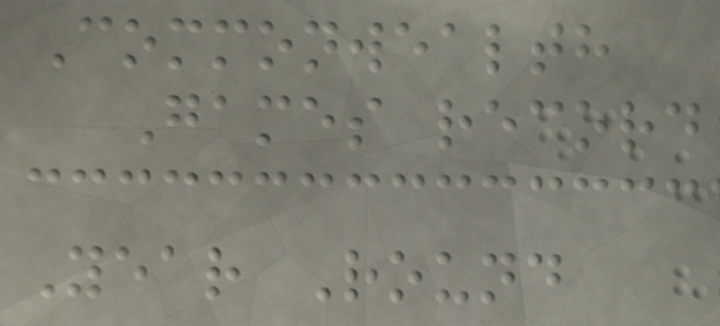Commonwealth
Games record
Year Round
